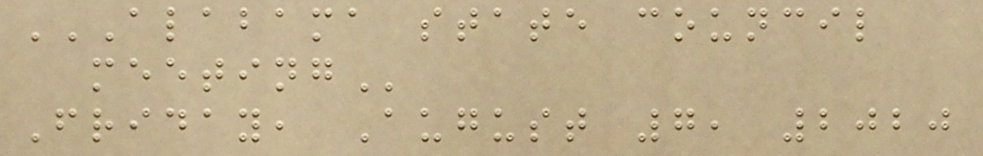ALABAMA STATE COUNCIL
MEETING
Friday, August 7, 2020
